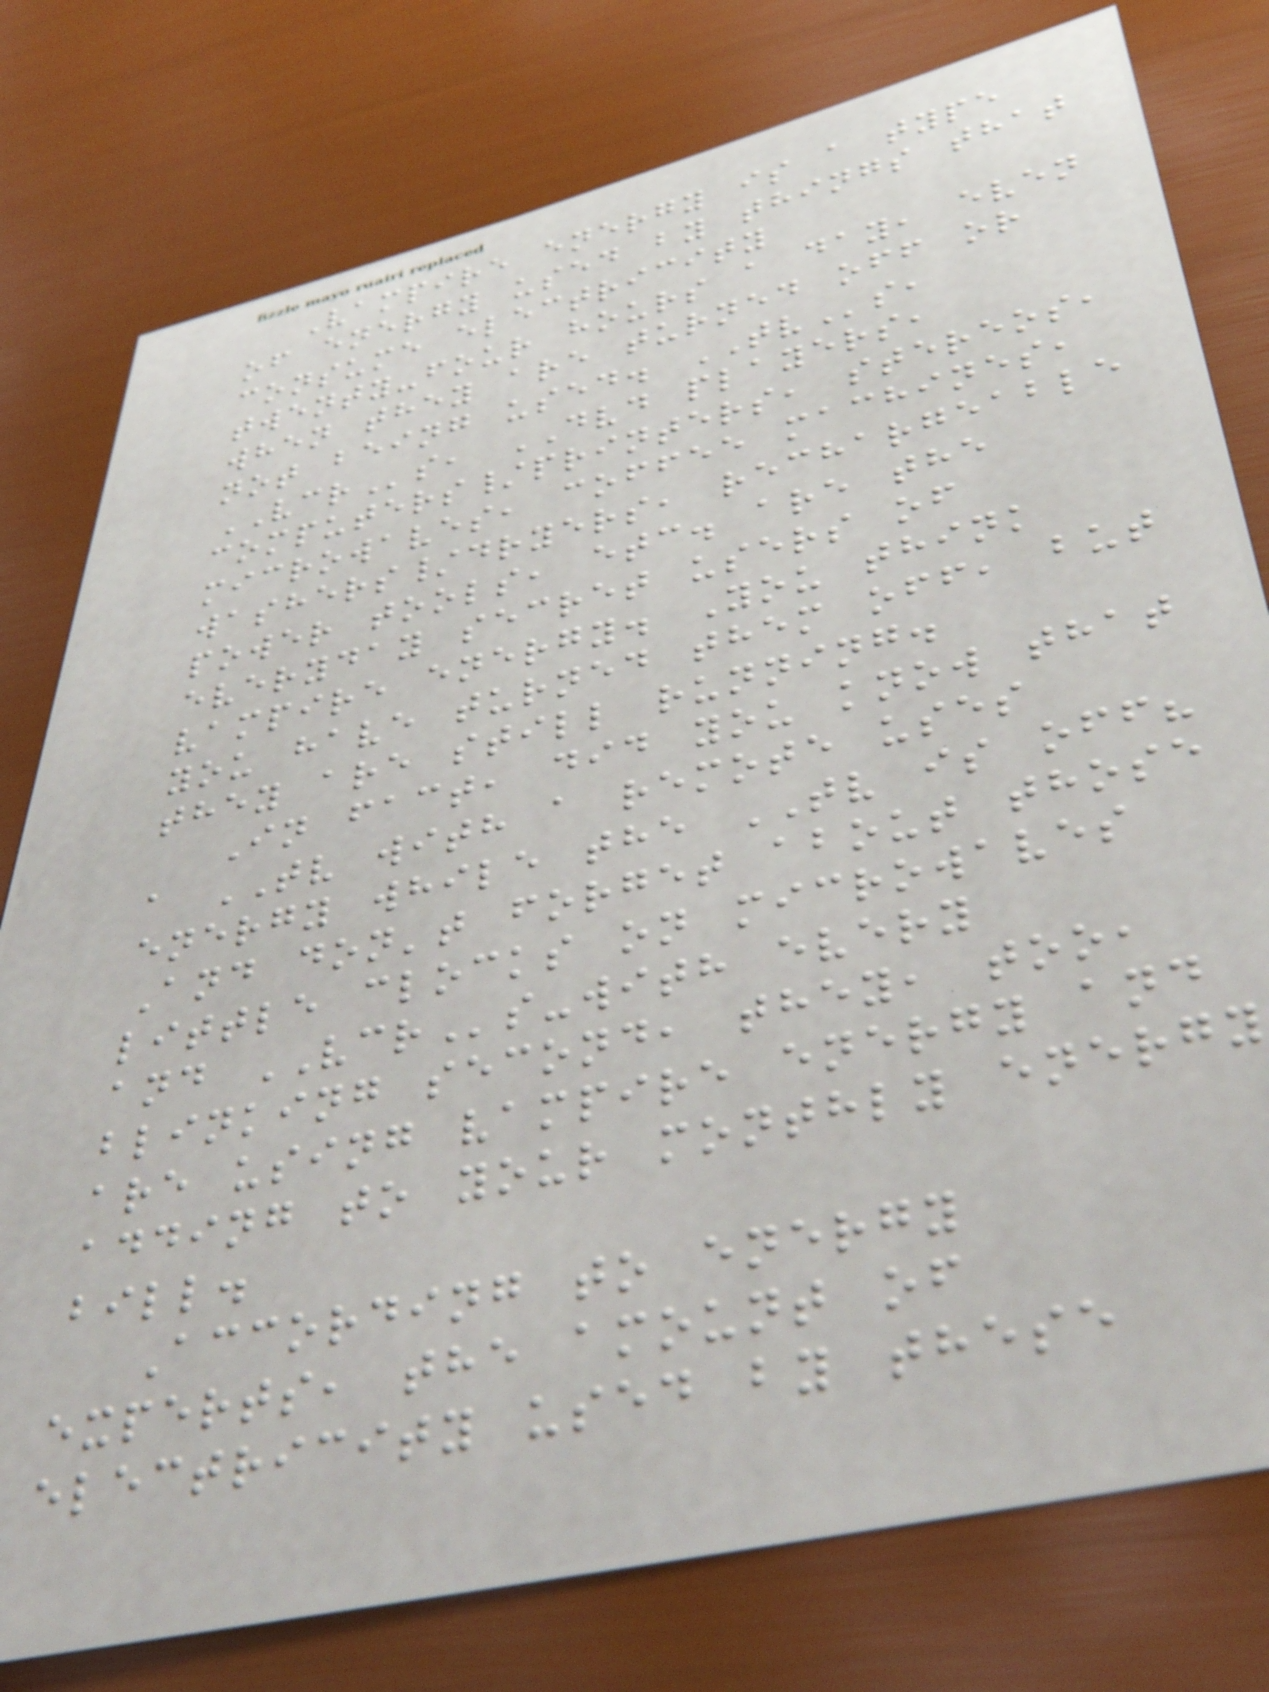Vampire energy is a type
of energy used by things that
consume electricity
twenty-four hours a day, even
when they are turned off or
not being used. TVs,
VCRs, DVD players,
computers/printers, stereos,
microwaves, coffee machines,
washers/dryers, rechargeable
power tools, etc. are the
everyday secret users of
vampire energy. You think
you have turned them off, but
they are still running.
In fact, did you know that
a TV with a remote uses
energy while the TV is off?
And don't forget about those
little clocks on microwaves
and VCRs-with every
blinking second, they, too,
are using vampire energy and
adding to your monthly energy
bill.
According to energy
experts, the amount of
electricity used by these
